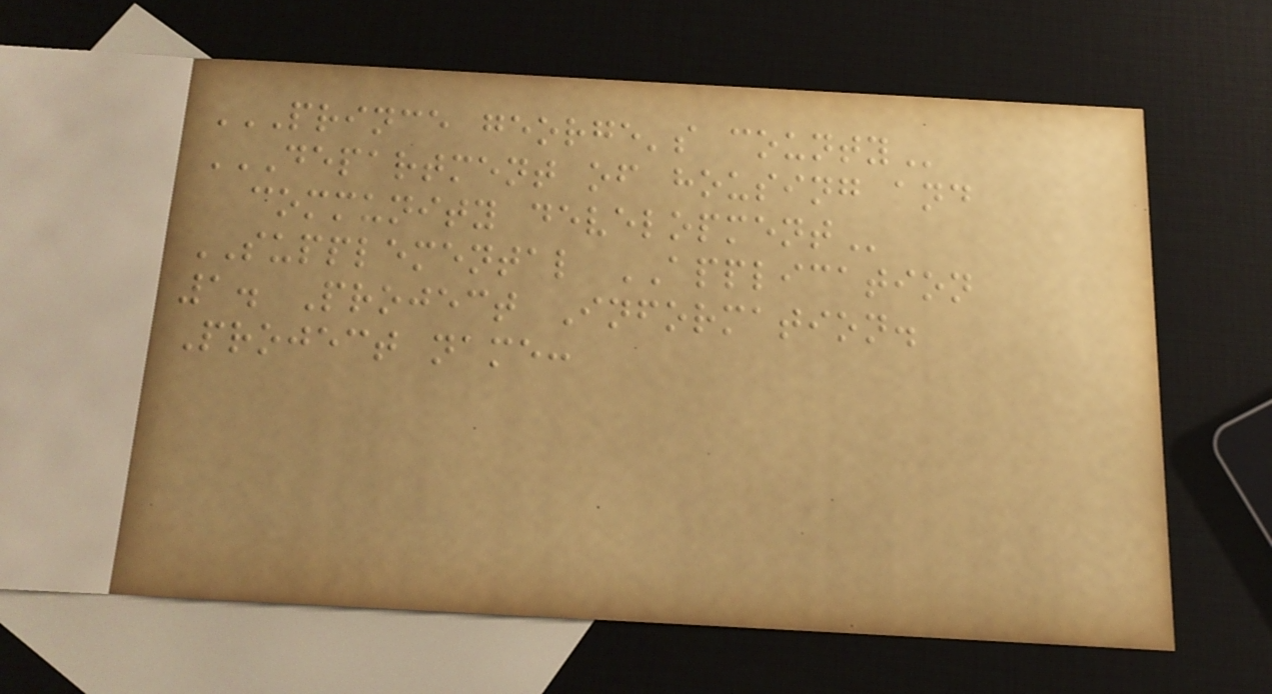PRINCE GEORGE'S COUNTY
DEPARTMENT OF HOUSING AND
COMMUNITY DEVELOPMENT
SUPPLEMENTAL APPLICATION
1. Project Information.
Project name:
